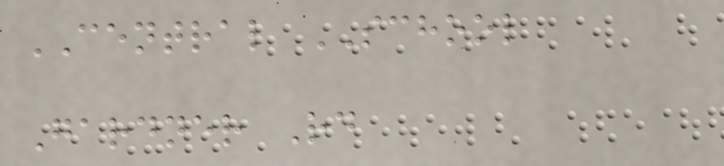CENTRAL SCHOOL
Gardner Rd
